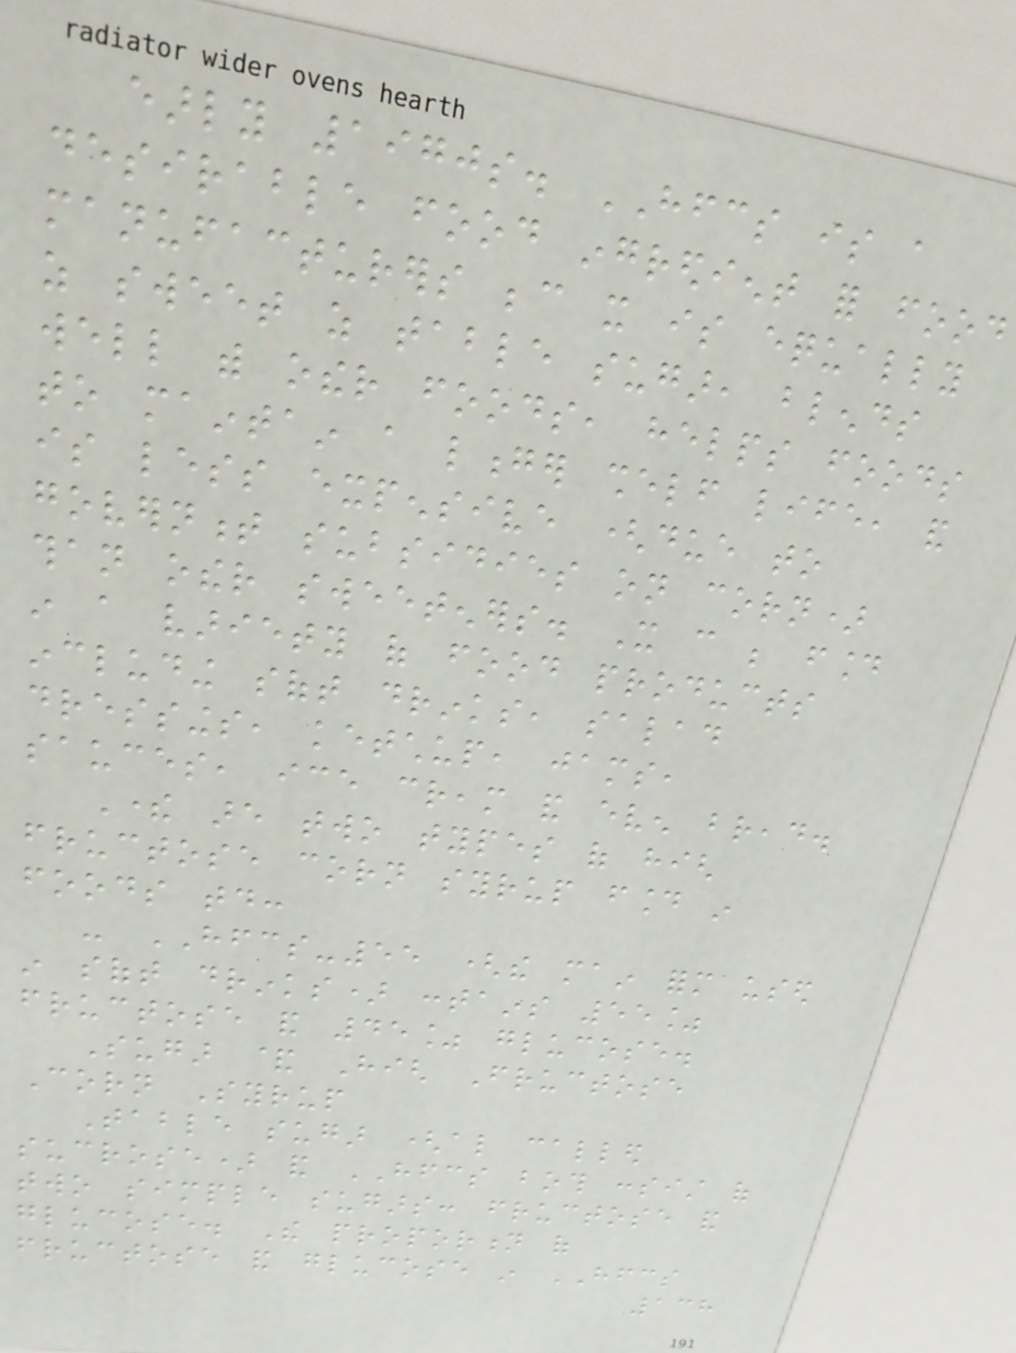early 1970s. HFCS is a
desirable food ingredient for food
manufacturers because it is equally
as sweet as table sugar, blends
well with other foods, helps foods
to maintain a longer shelf life, and
is less expensive (due to
government subsidies on corn)
than other sweeteners. It can be found
in a variety of food products
including soft drinks, salad
dressings, ketchup, jams,
sauces, ice cream and even bread.
There are two types of high
fructose corn syrup found in
foods today:
- HFCS-55 (the main form used
in soft drinks) contains 55%
fructose and 45% glucose.
Sugar & High Fructose
Corn Syrup
Table sugar (also called
sucrose) and HFCS both consist of
two simple sugars: fructose and
glucose. The proportion of
fructose and glucose in HFCS
138
